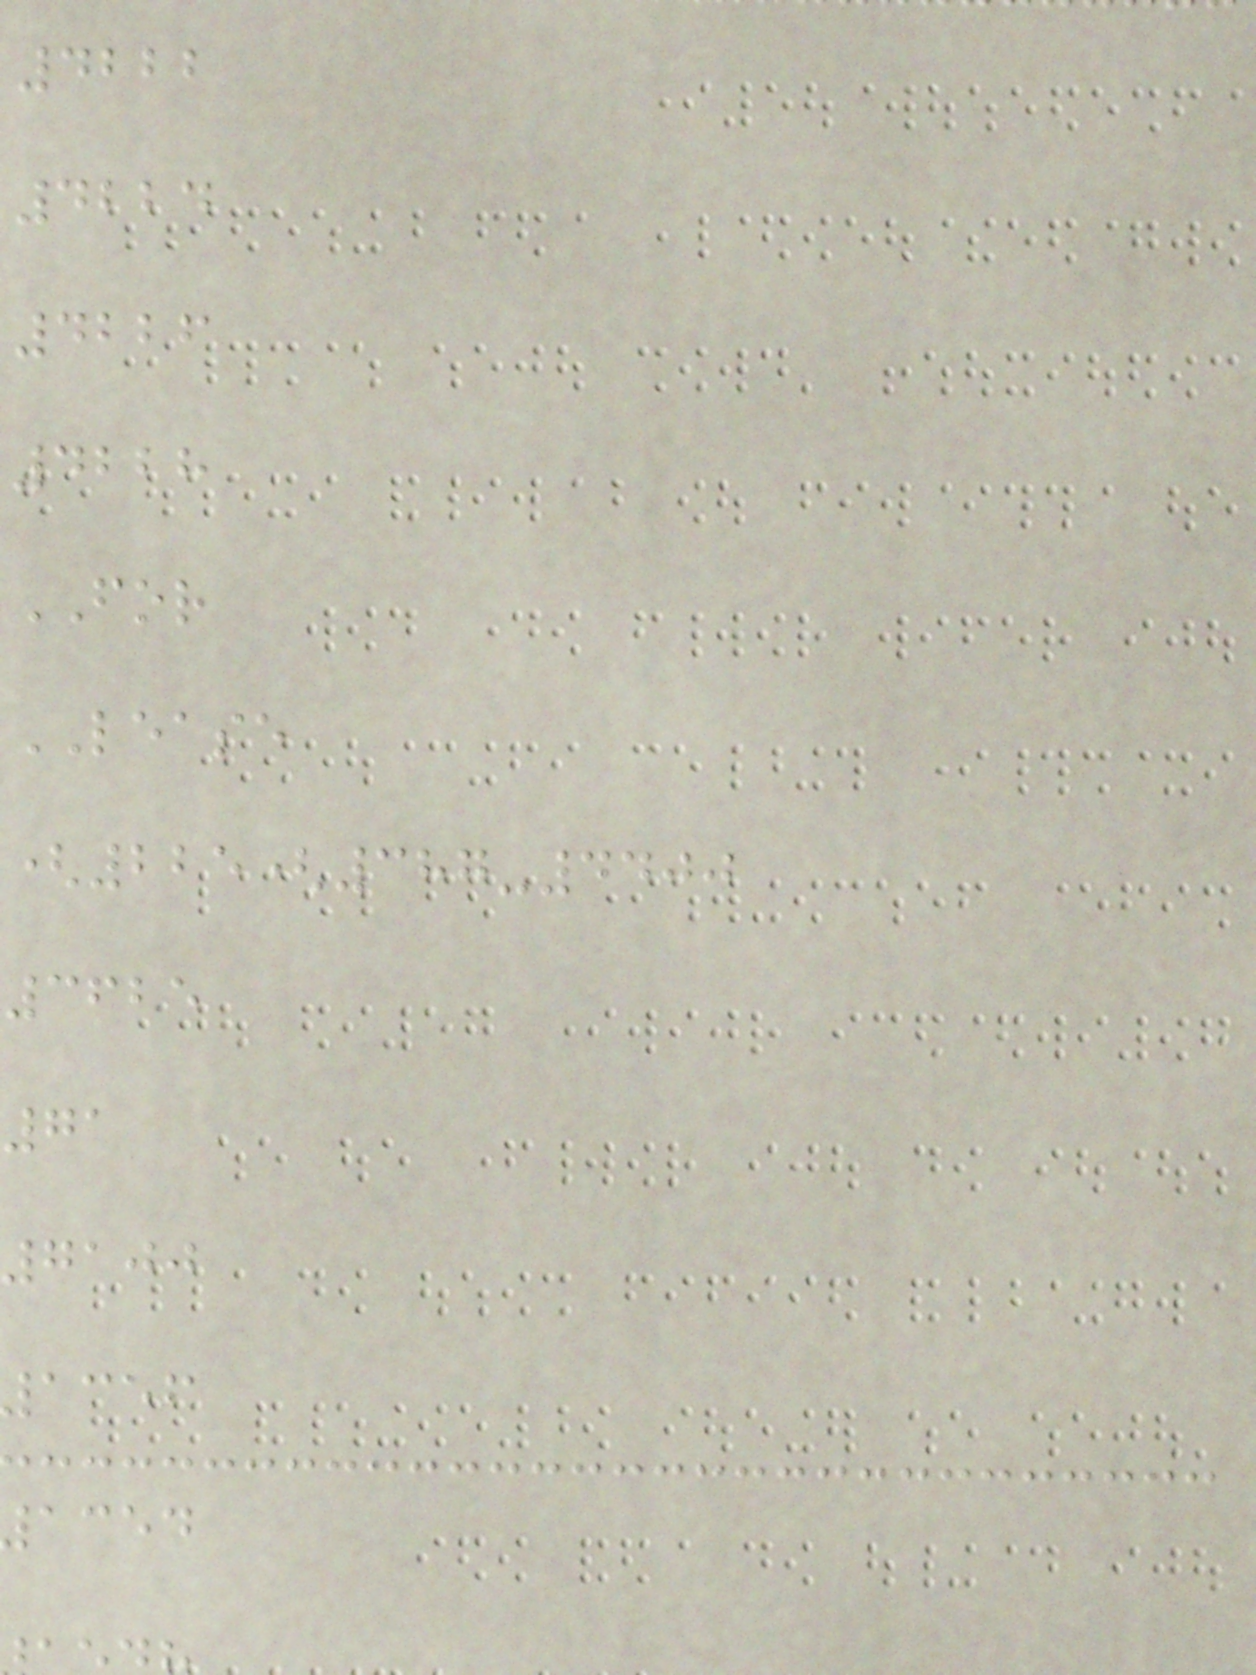4222
4224
4226
4228
FOR
LEASE
(225(387-4400
3625
71
7100
acef
aced
